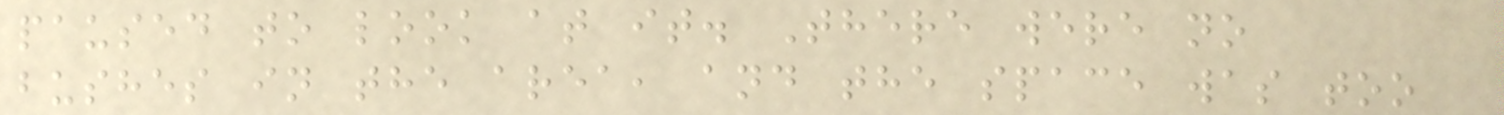paused to look at it. There were no
bushes in the area, and the space was too
